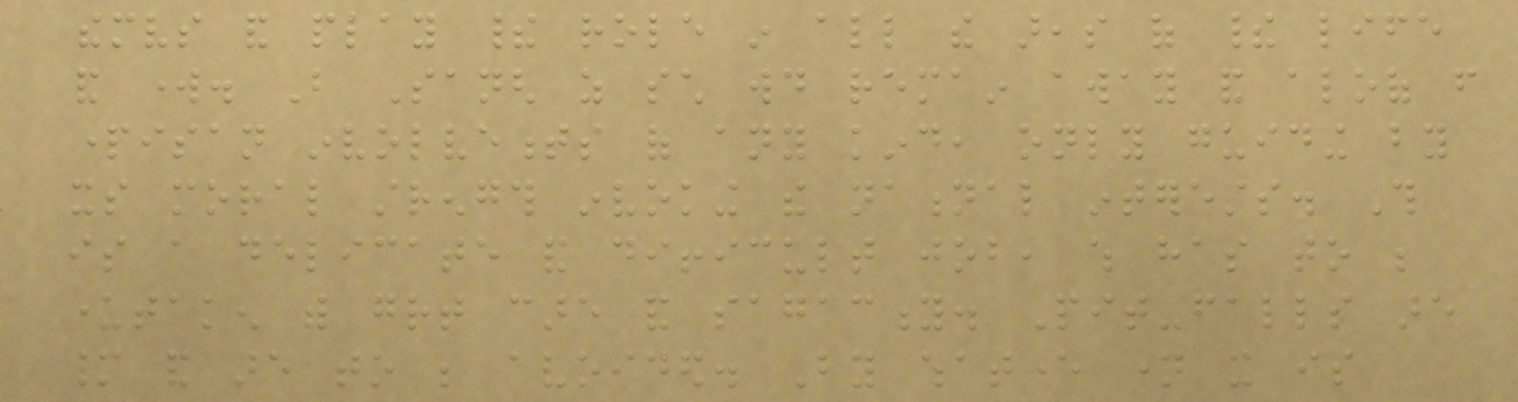themselves and play their role in all the areas of their life
and work. But Sangh as such would remain away and aloof from
partisan involvements of any kind, only guiding by
its moral strength invoking the national interests. This
is a delicate and difficult job, which has to be
undertaken with great care and sagacity. Pit-falls are
many and are to be avoided. By whatever name it is
